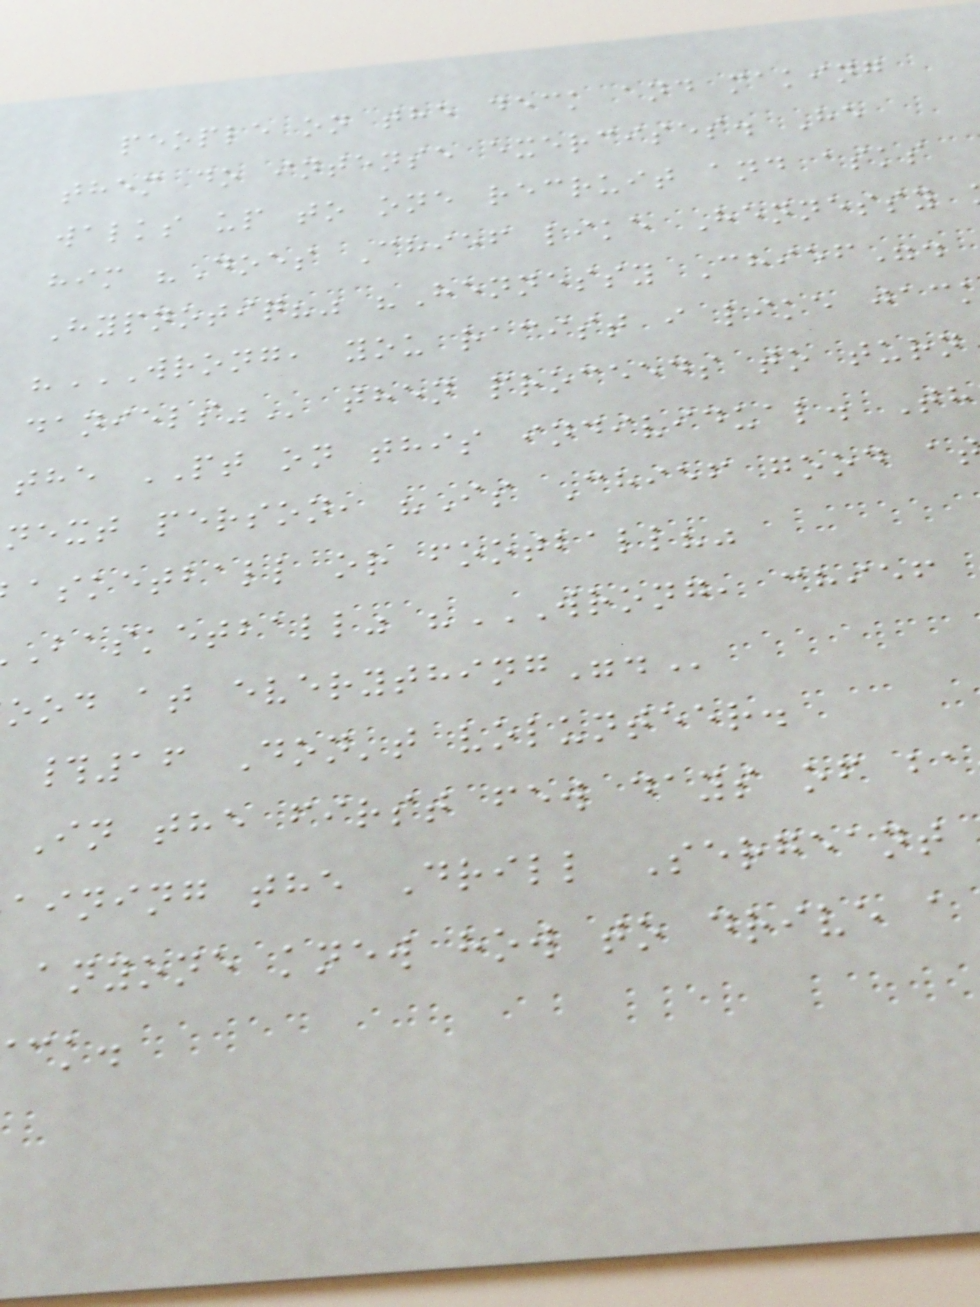people on the deck and making
them do intense exercises. He
walks up to one recruit and asks
him "Does Chief like Hennessy
Hypnotiq?" "Hennessy Chief".
then proceeds to turn
the PT on this individual. Th
next person, "Is Chief good a
asketball or football?"
ood at
#16 Don't volunteer.
In the first few days of ba
aining the Drill Sergeant
anyone knew how to drive a
